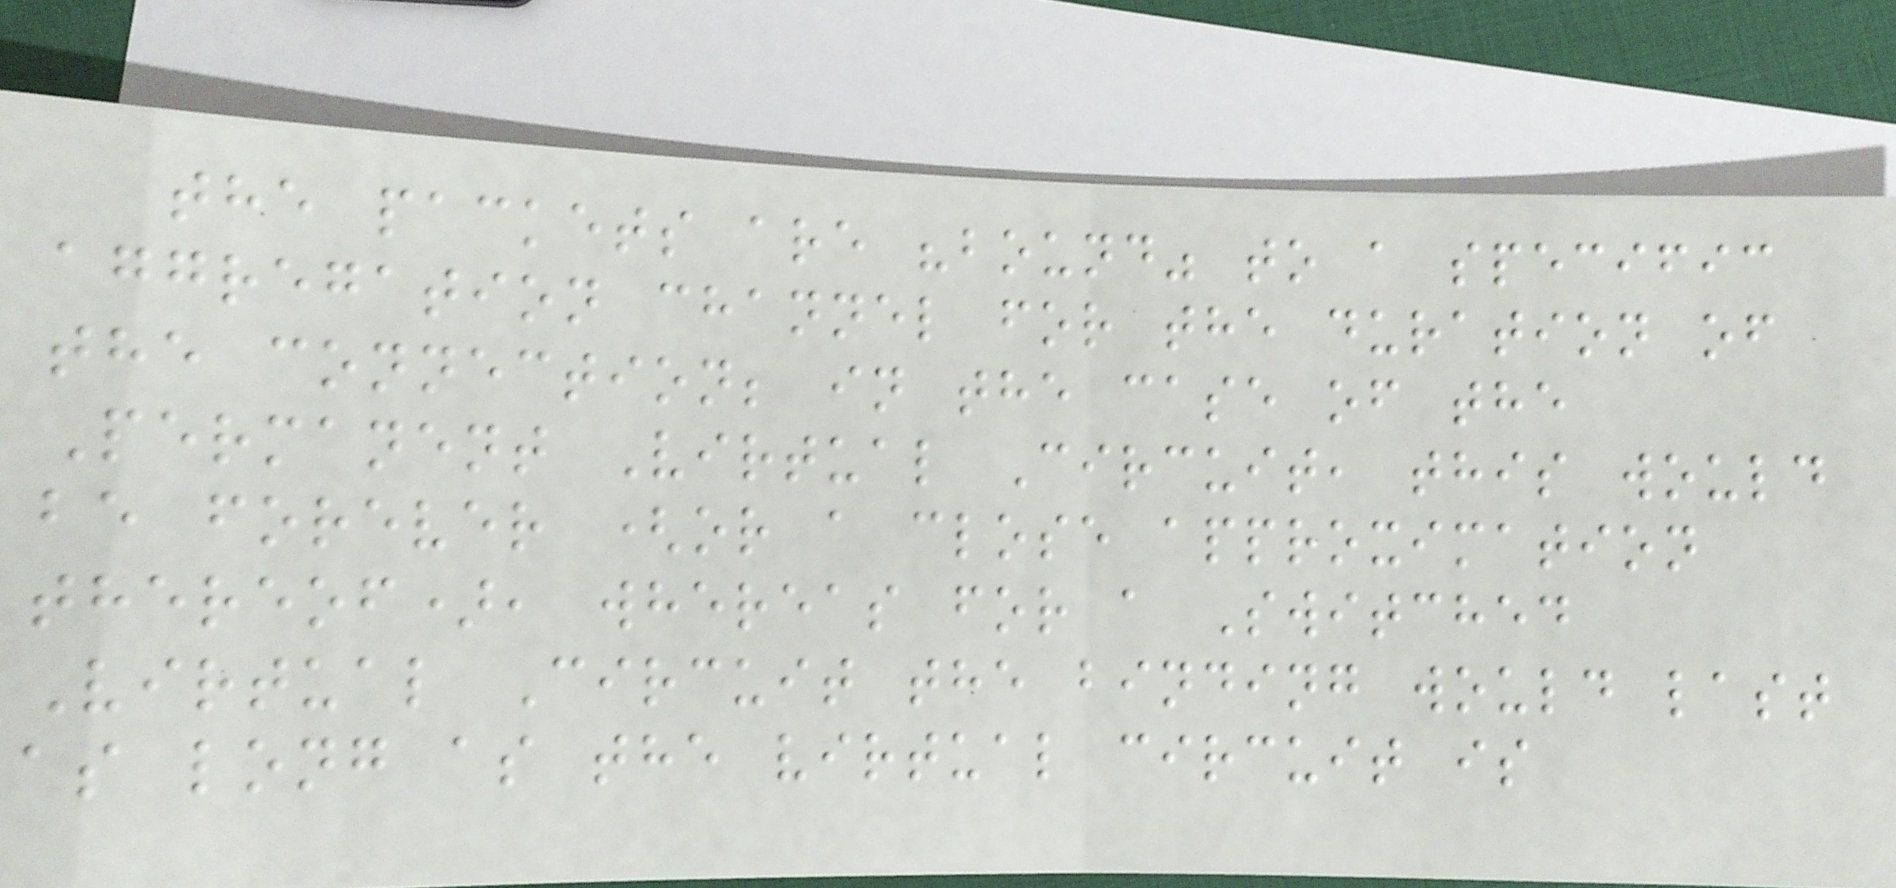the packets are "bound" to a specific
aggregation channel for the duration of
the connection; in the case of the
Permanent Virtual Circuit, this would
be forever (or a close approximation
thereof), whereas for a Switched
Virtual Circuit the binding would last
as long as the virtual circuit is
